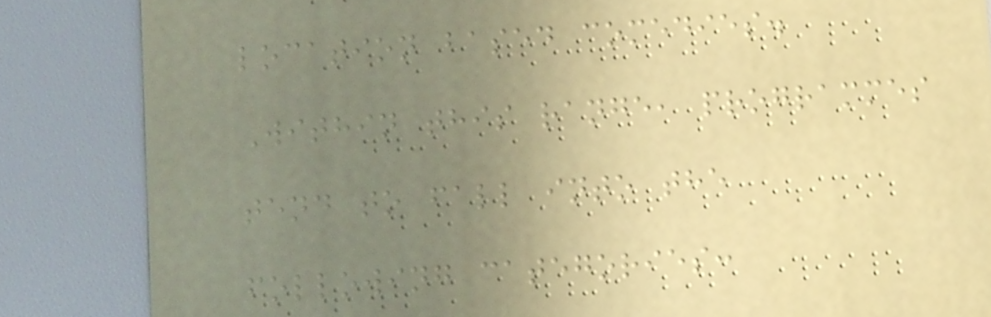location based comedies.
Within this range, programmes
tend to fall into the
following categories:
